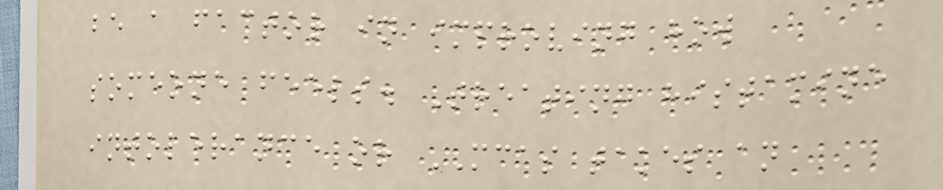be a factor in improving how
someone feels. Treating histamine
intolerance or MCAS takes an
